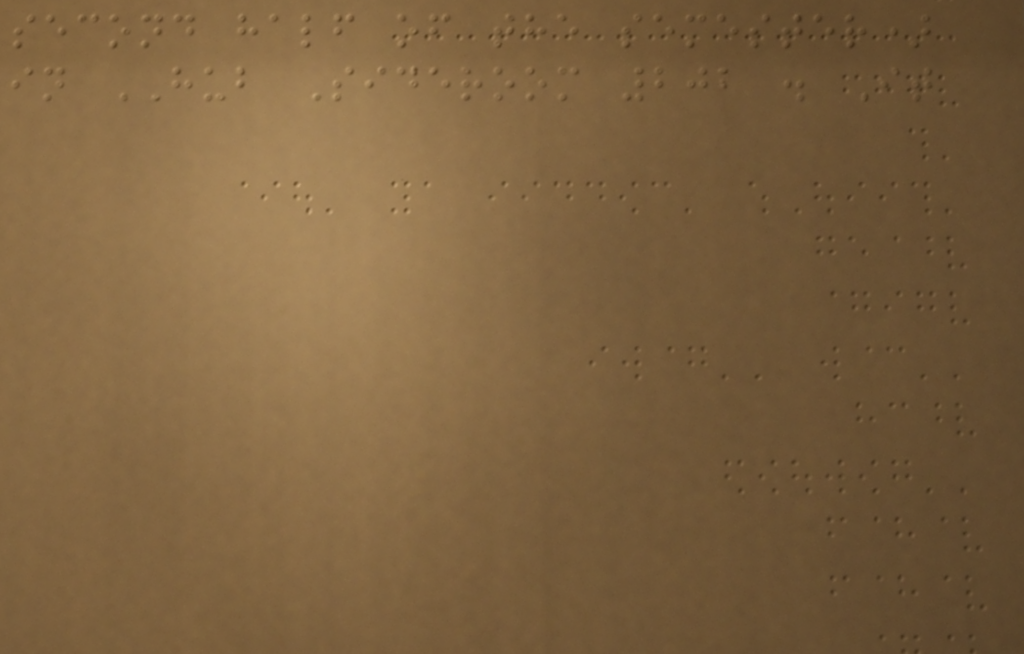second half of the semester)
in HUB Sideroom 202 . It
